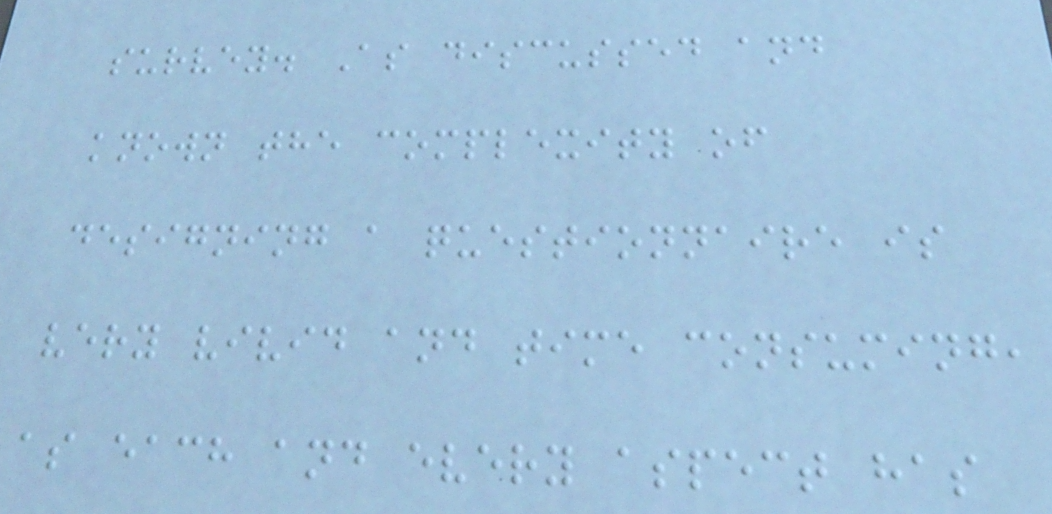survey. As discussed and
known the complexity of
designing a questionnaire is
very vivid and time consuming,
as each and every aspect has
